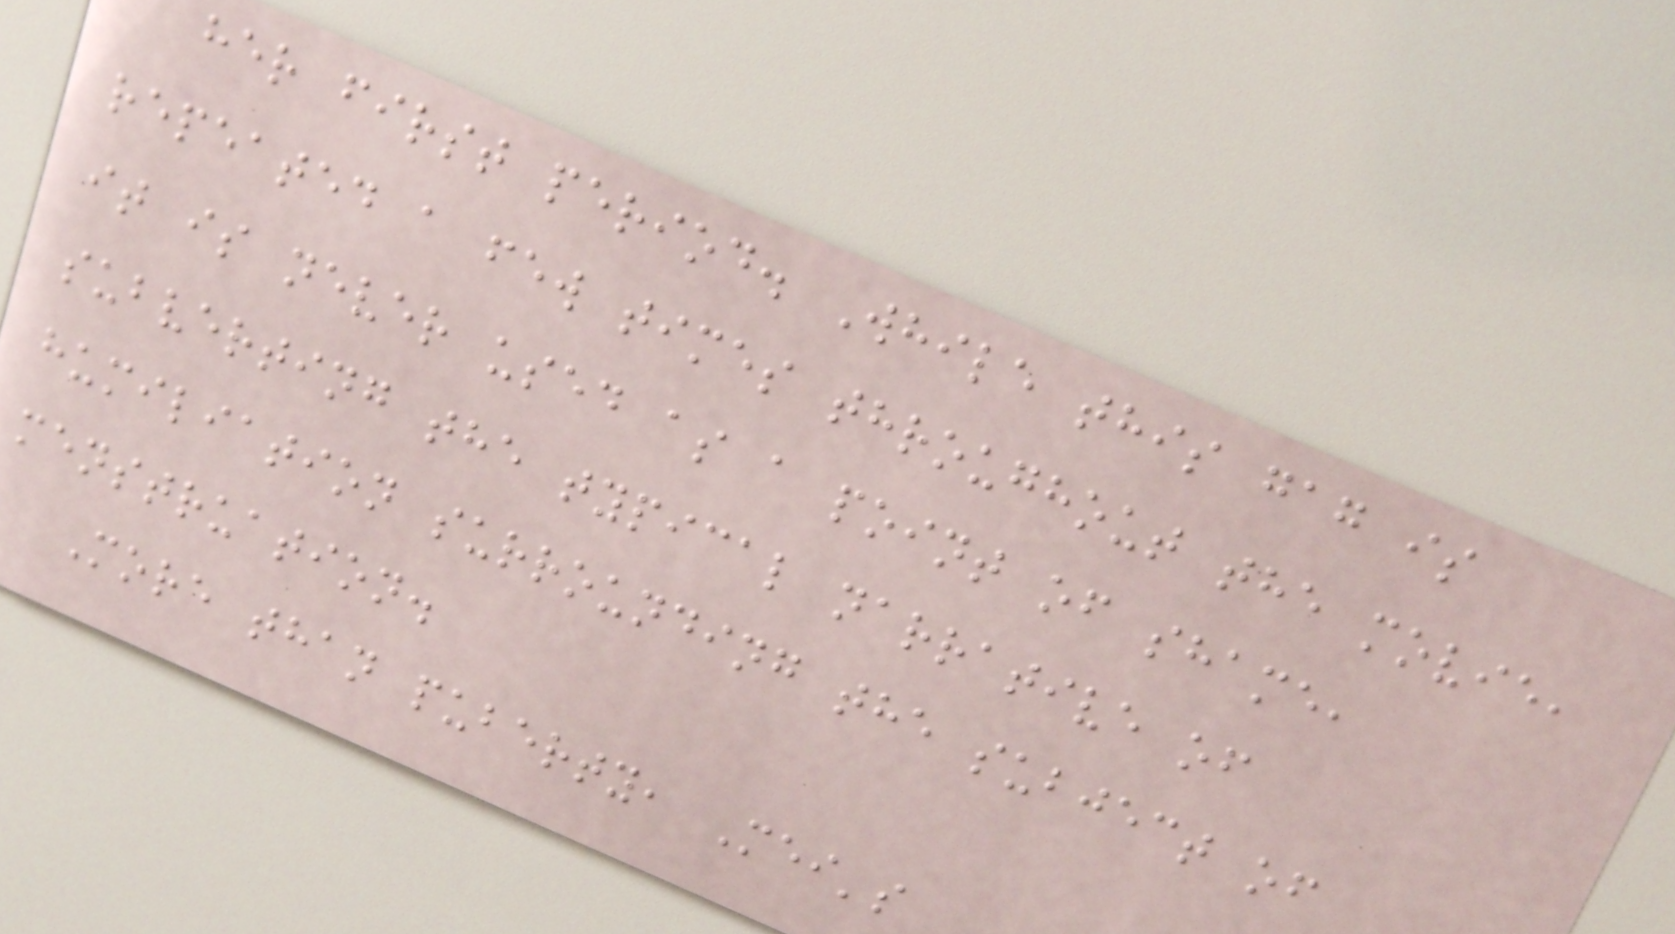her first period. While this gag is
repeated a few times throughout the movie,
it is never used as a point of shame,
subverting the typical narrative of
humiliation surrounding the subject of
menstruation.
More than puberty, Mei's
